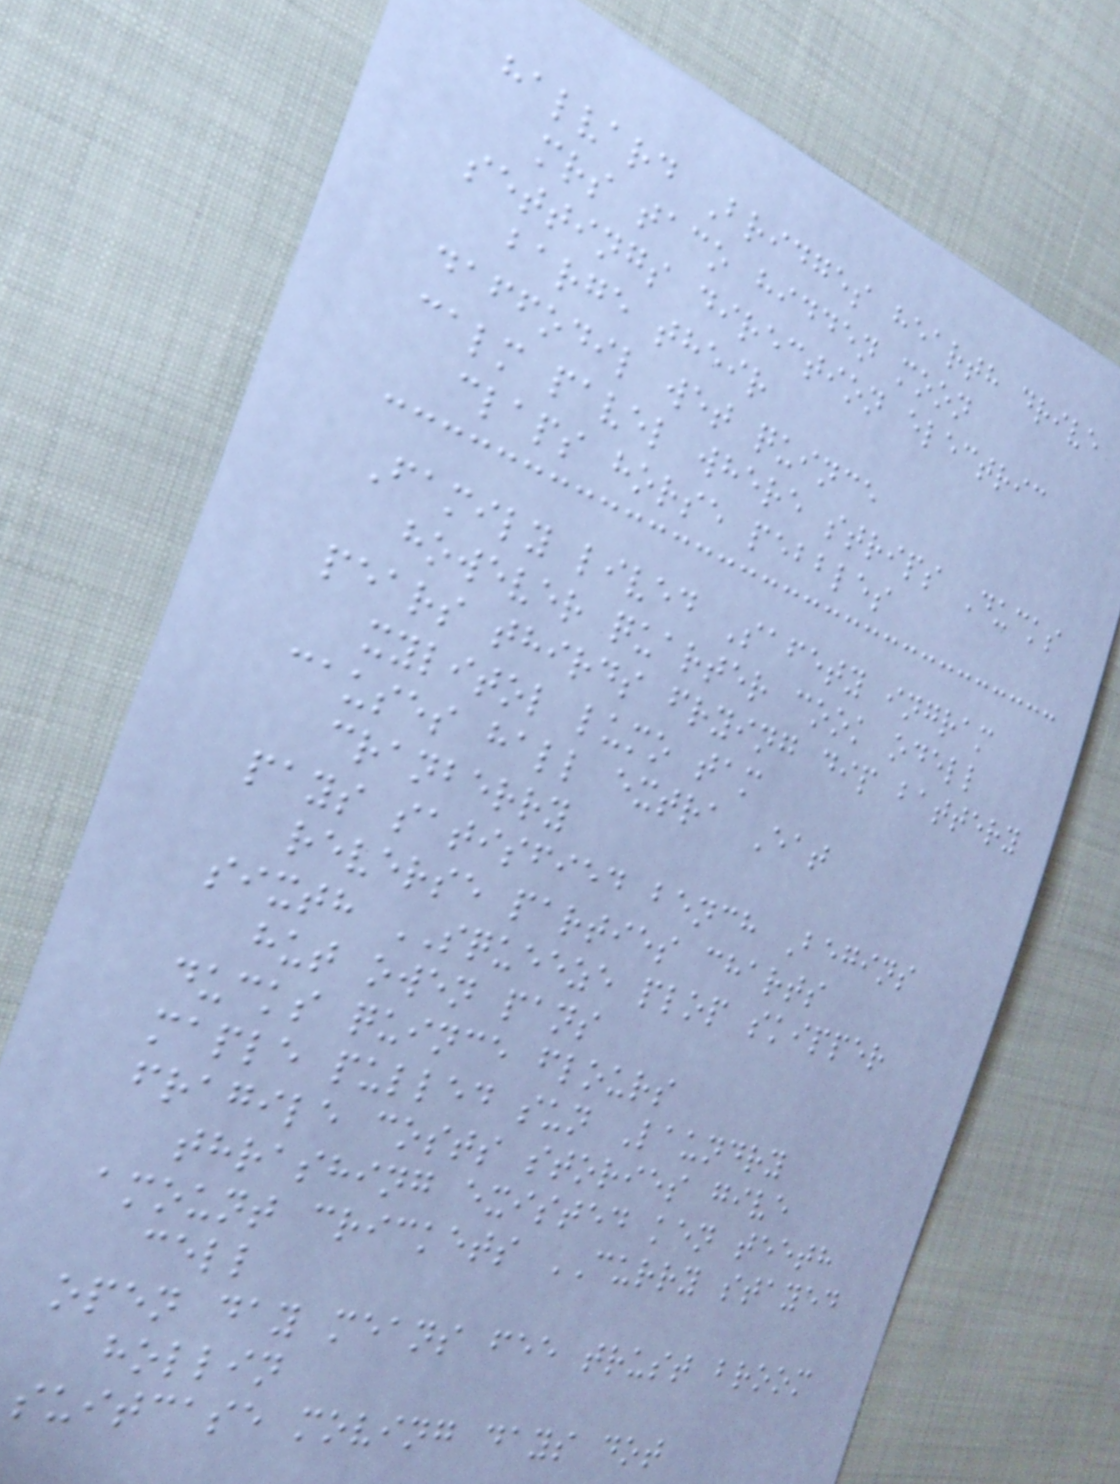halvard Bridges hearth drive
mrs taco hidden moon
settings direction electric
barge their
daffodil wet quince
calm pavel where strips Ducks
claps horse pebbles
Family lived Safety ingram
however quarter cook odell
pears thirds frying dip battery
xylitol lumo tam
causes hall extra Eat
cranberry
pays satisfied bench Begins
reverse parties charts
sixth SQUEEZE plop skipper
hut owen pans
ducks quince flours
maple pulled sun Laundry
fragile costs stories give
thrashing existed ken teeth
amount crickets CURRY stayed
cell
open day means fee trust broom
hollin
suitcase moving days dot
